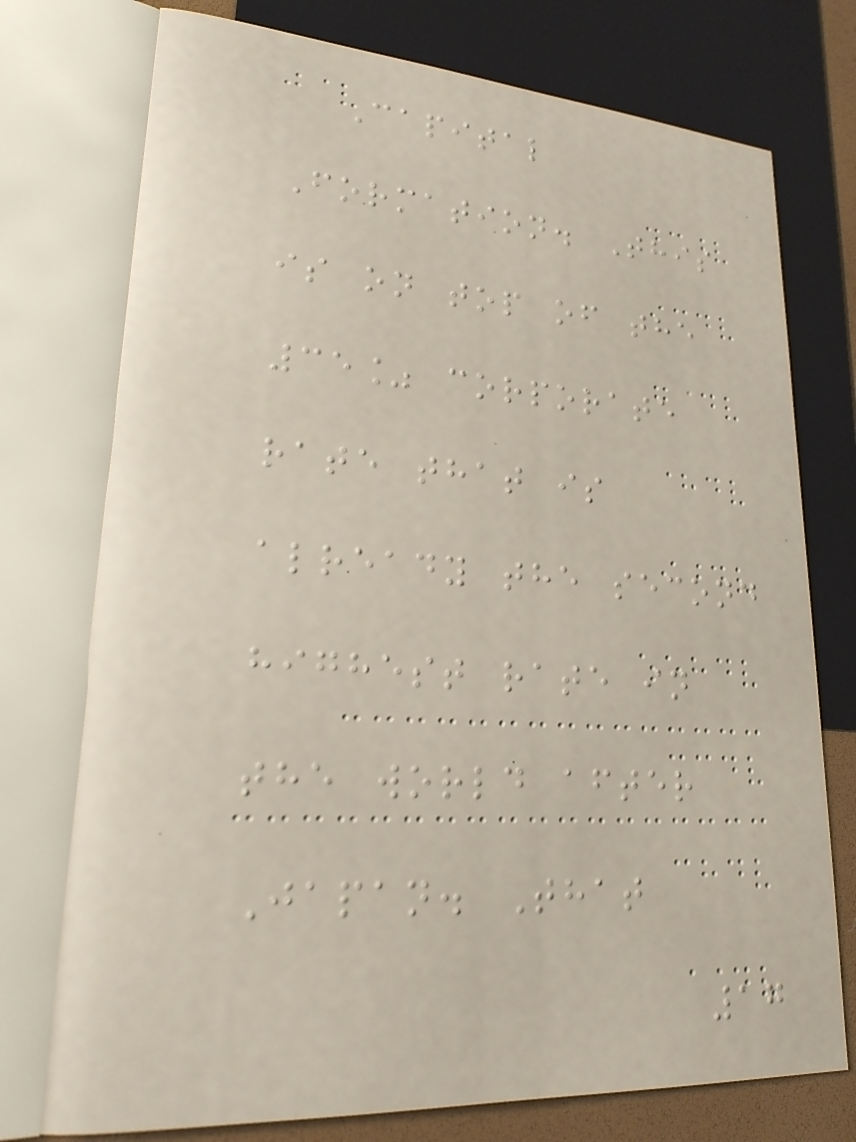Capital
Formation. This
is on top of the
35% corporate
rate that is
already the second
highest rate in
the world after
Japan. That
17
